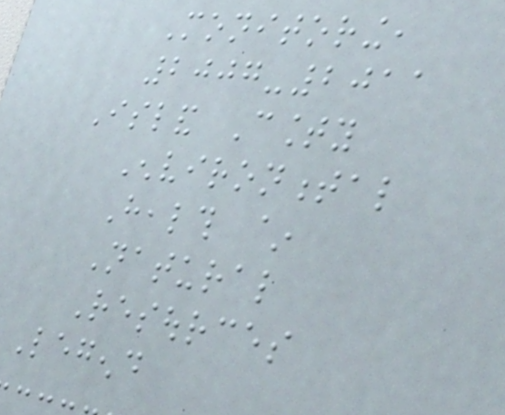Monitoring,
2007-2011
Island County
Environmental
Health ~
Natural
Resources
Legend
